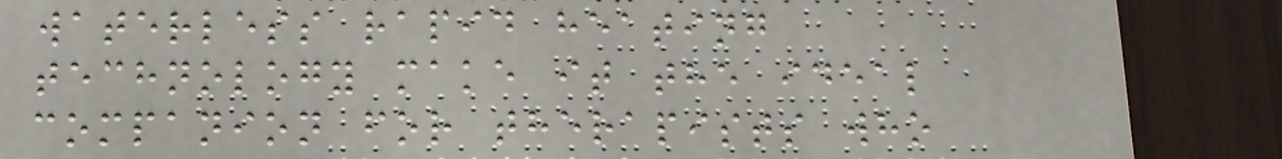waterless rapid heating
technology make it the ideal
companion for therapists who
